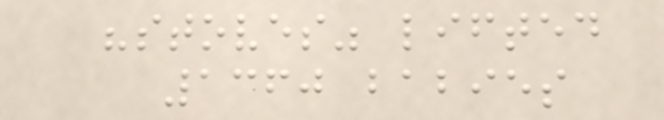"stoves" lifted
1360 babies
